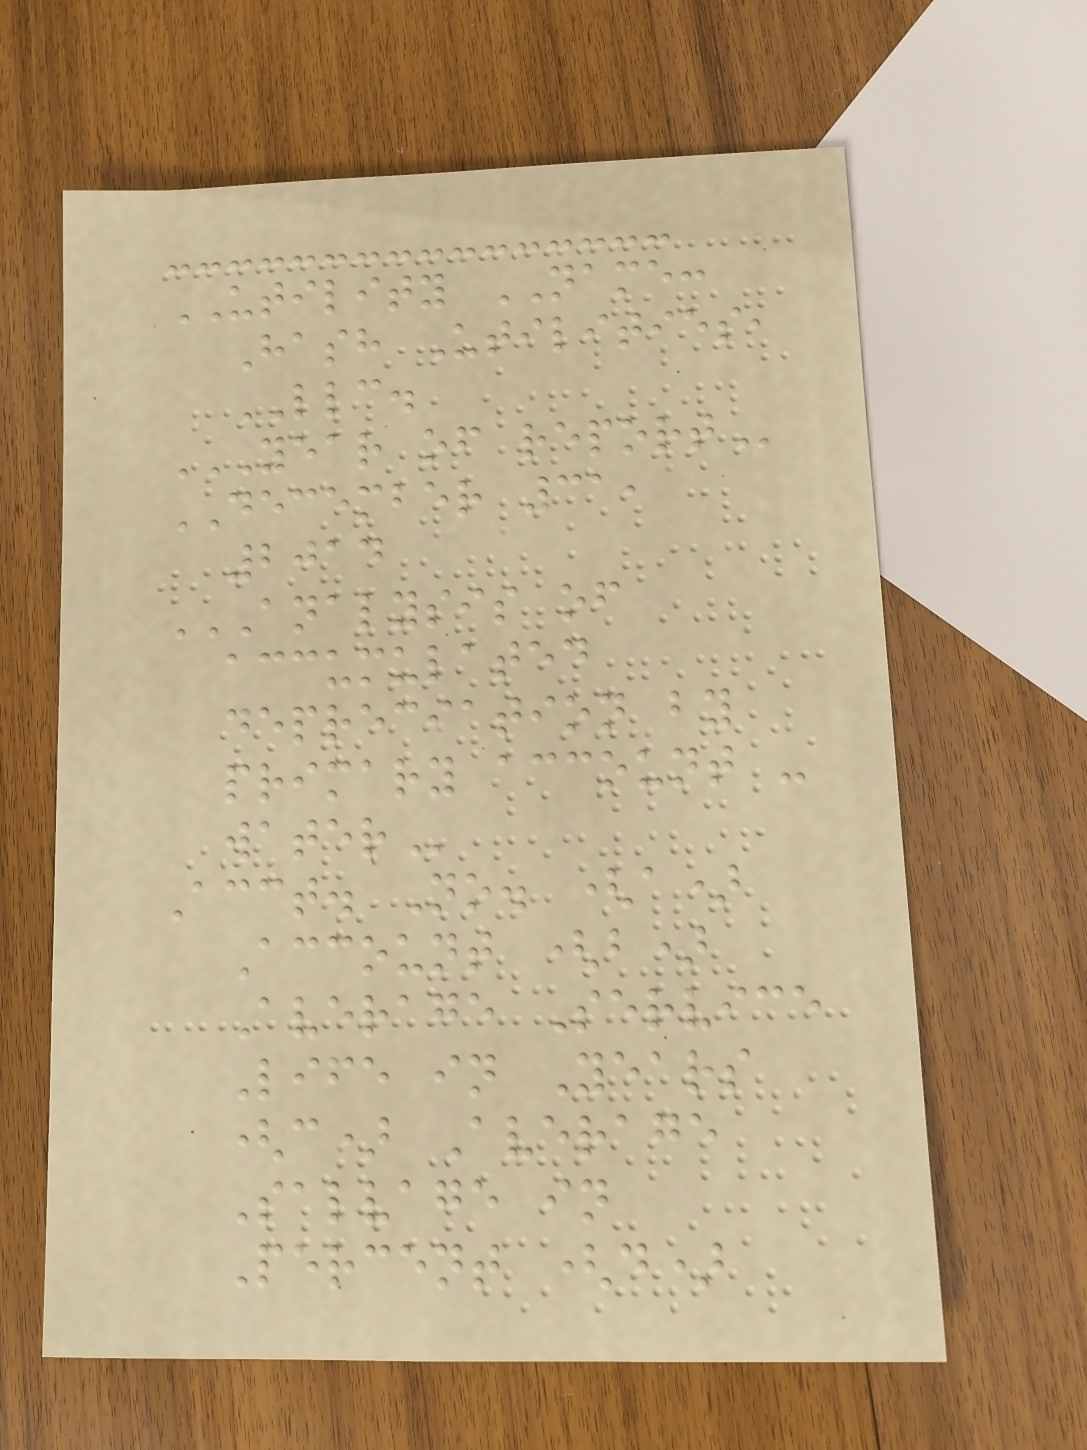UTILITY NAME:
Hash Utilities,
LLC.
YEAR OF REPORT
DECEMBER 31,
2014
ANALYSIS OF
ACCUMULATED
DEPRECIATION BY
PRIMARY ACCOUNT -
WATER
Acct. No. (a)
Account (b)
Average Service
Life in Years
(c) Average
Salvage in
Percent (d)
